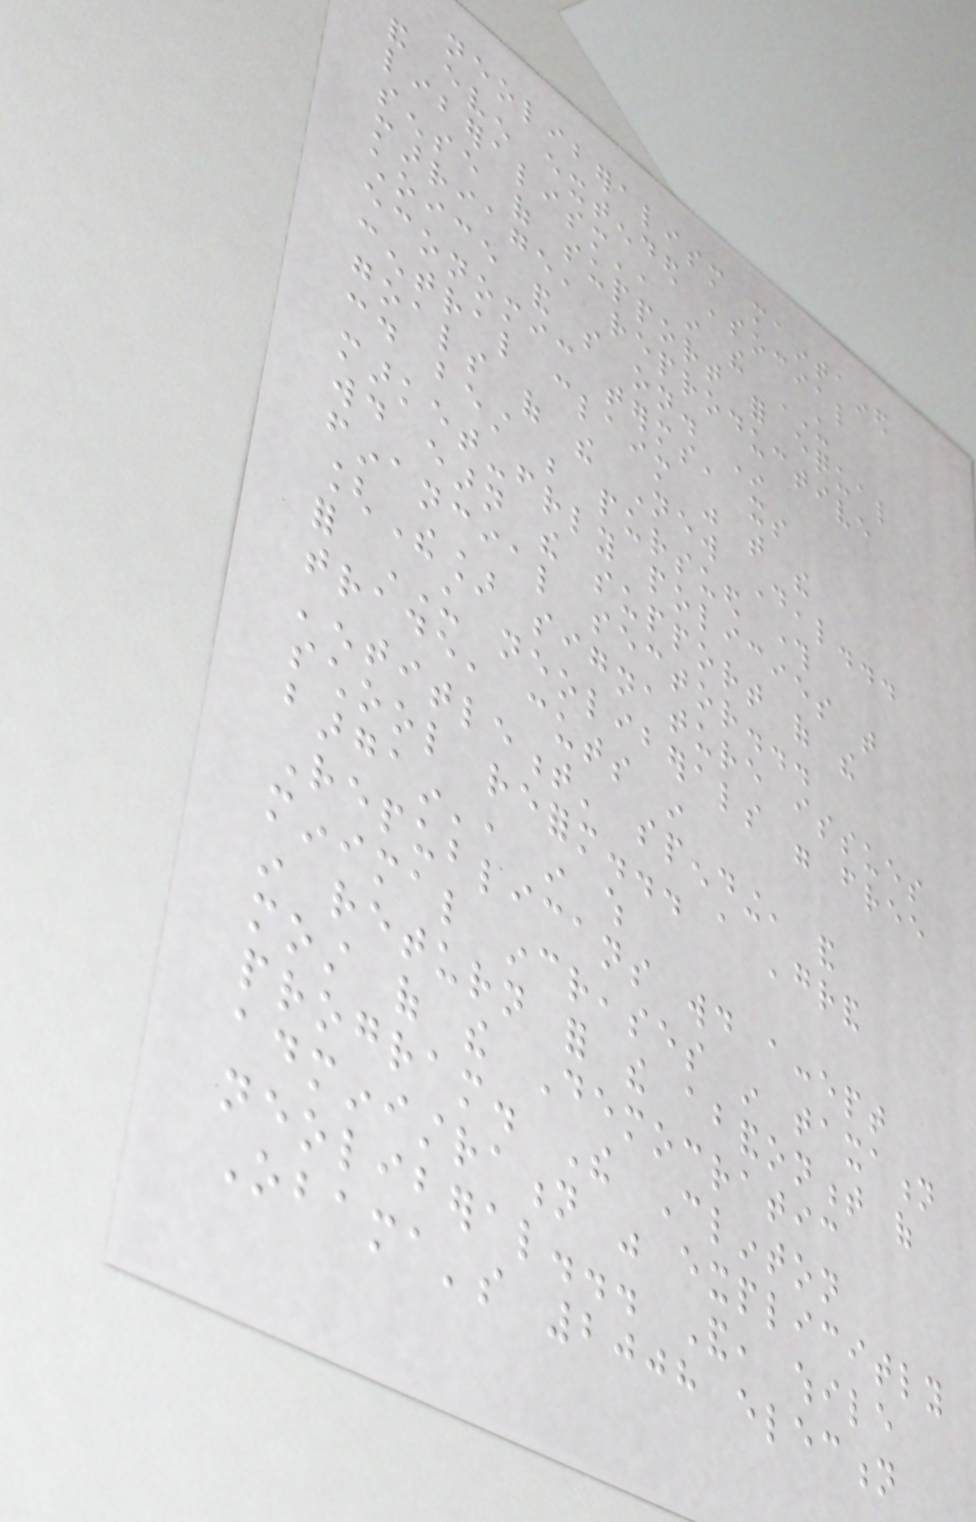neoliberalism maintained
and even extended 'social
liberalism', in the US
sense of support for equal
marriage, reproductive
choice and so on. In
economic terms, its
central claim was that the
goals of the New Deal...
could best be pursued through
market-friendly policies that
would earn the support of the
financial sector...
[The] signature issues
for US neoliberals were free
trade, cuts in
'entitlement' spending, and
school reform... a 'grand
bargain', in which
Republicans would accept
minimal increases in taxation
in return for the abandonment of
most of the Democratic
program. The Clinton
administration was explicitly
neoliberal... And, while
Obama's 2008 election
